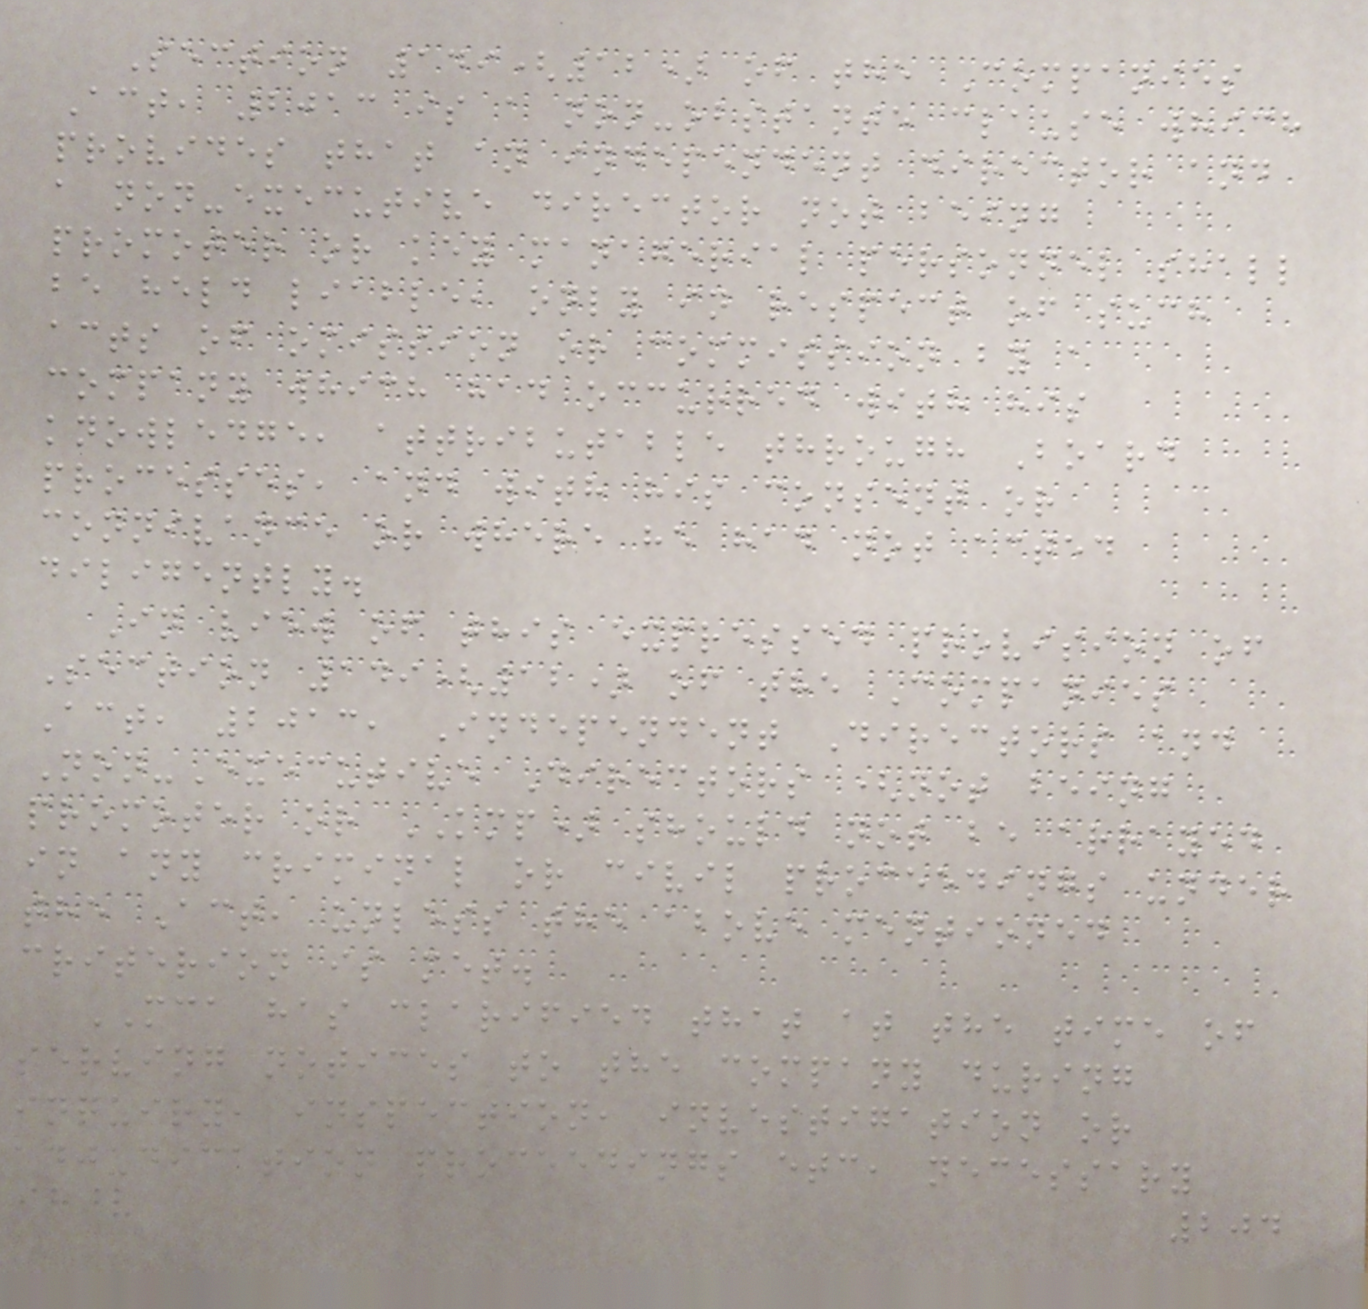Section 149(12) of the Companies
Act, 2013 is a non-obstante clause which
provides that an independent director and
a non-executive director not being
promoter or key managerial personnel shall
be held liable, only in respect of such
acts of omission or commission by a
company which had occurred with his
knowledge, attributable through Board
processes, and with his consent or
connivance or where he had not acted
diligently.
In view of this expressed provision of
Section 149(12) of the Companies
Act, 2013, Independent Directors and
Non-Executive Directors (not being
promoter or KMP) should not be arrayed
in any criminal or civil proceedings under
the Act, unless the above mentioned
criterion is met.
MCA has clarified that at the time of
serving notices to the company during
inquiry, inspection, investigation or
adjudication proceedings etc, necessary
204
